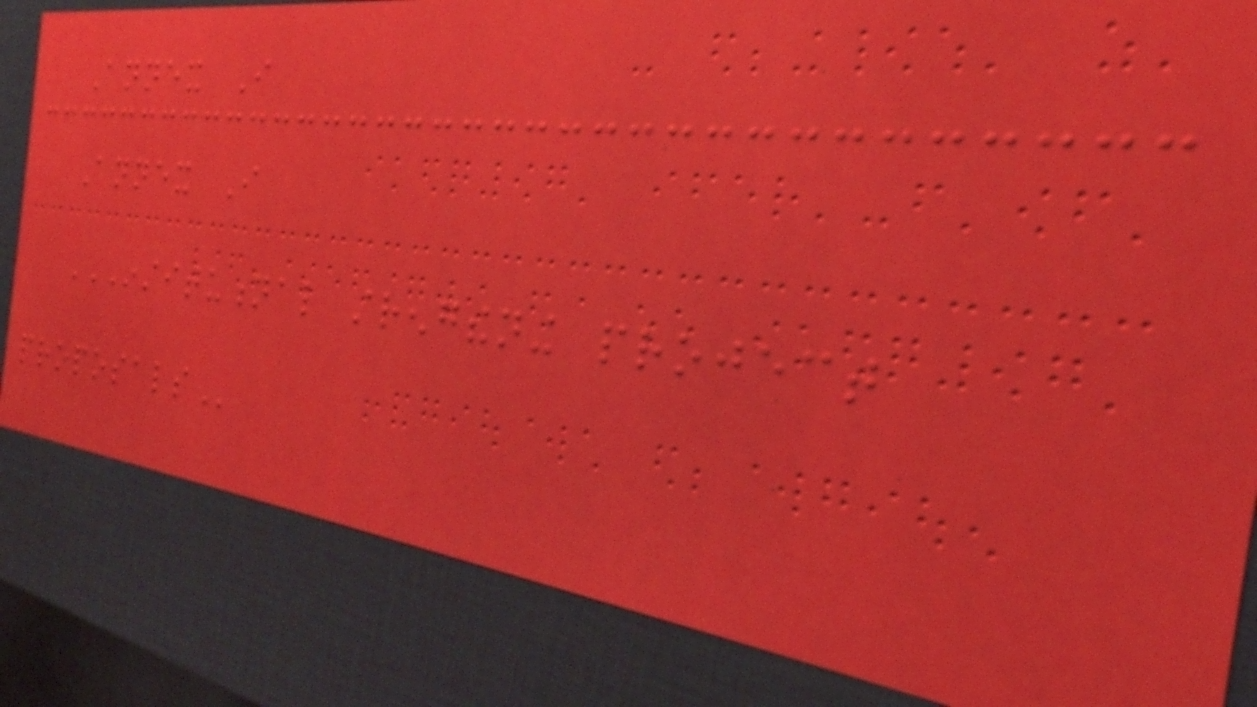Annex I
Annex I
INSTITUTIONAL STRENGTHENING PROJECT
PROPOSALS
